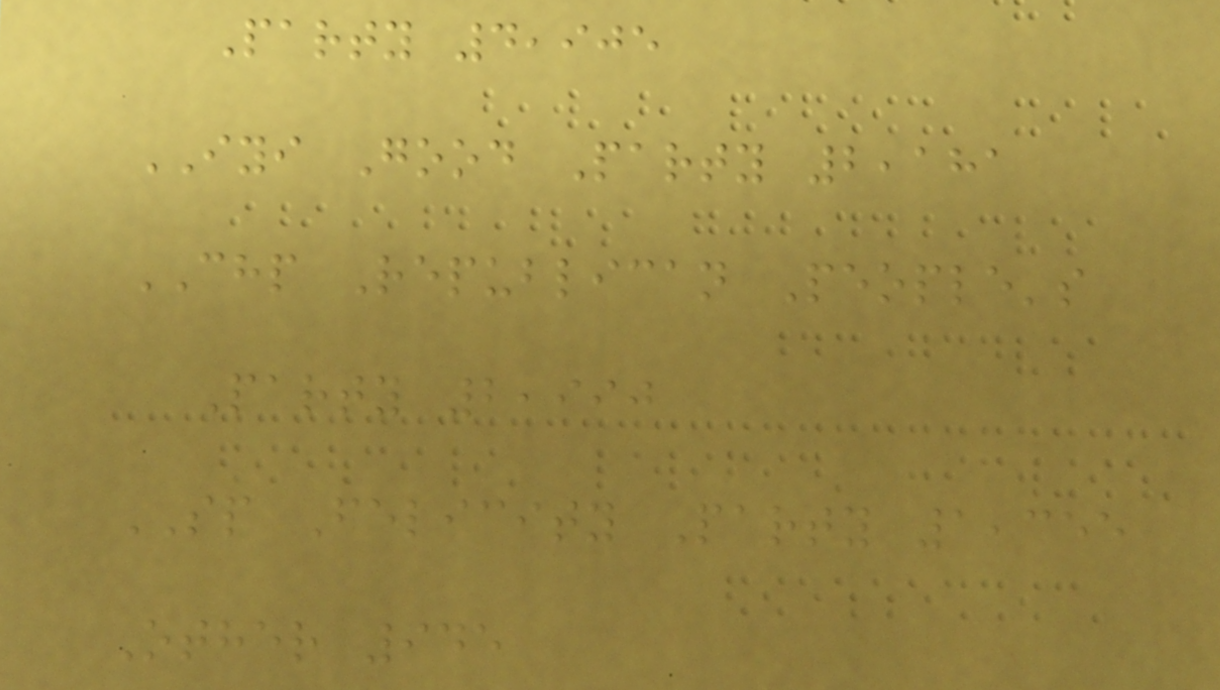Party 4,905
IYI Good Party 2,181
CHP Republican People's
Party 2,990
SP Felicity Party 1,355
Other 945
